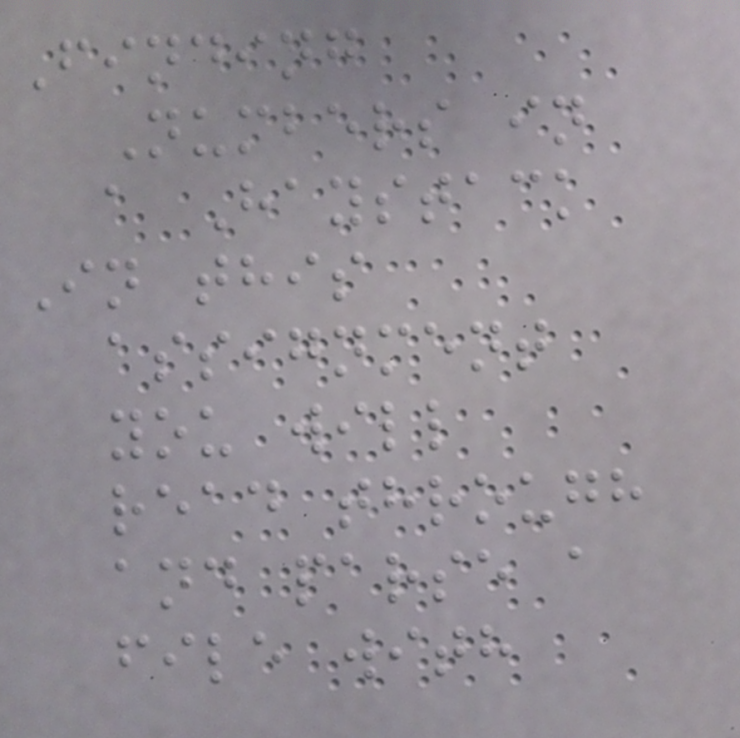Finding
Numbers in
a Haystack
In this
assignment
you will
read through
and parse a
file with
